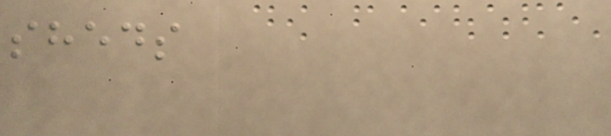sheds
